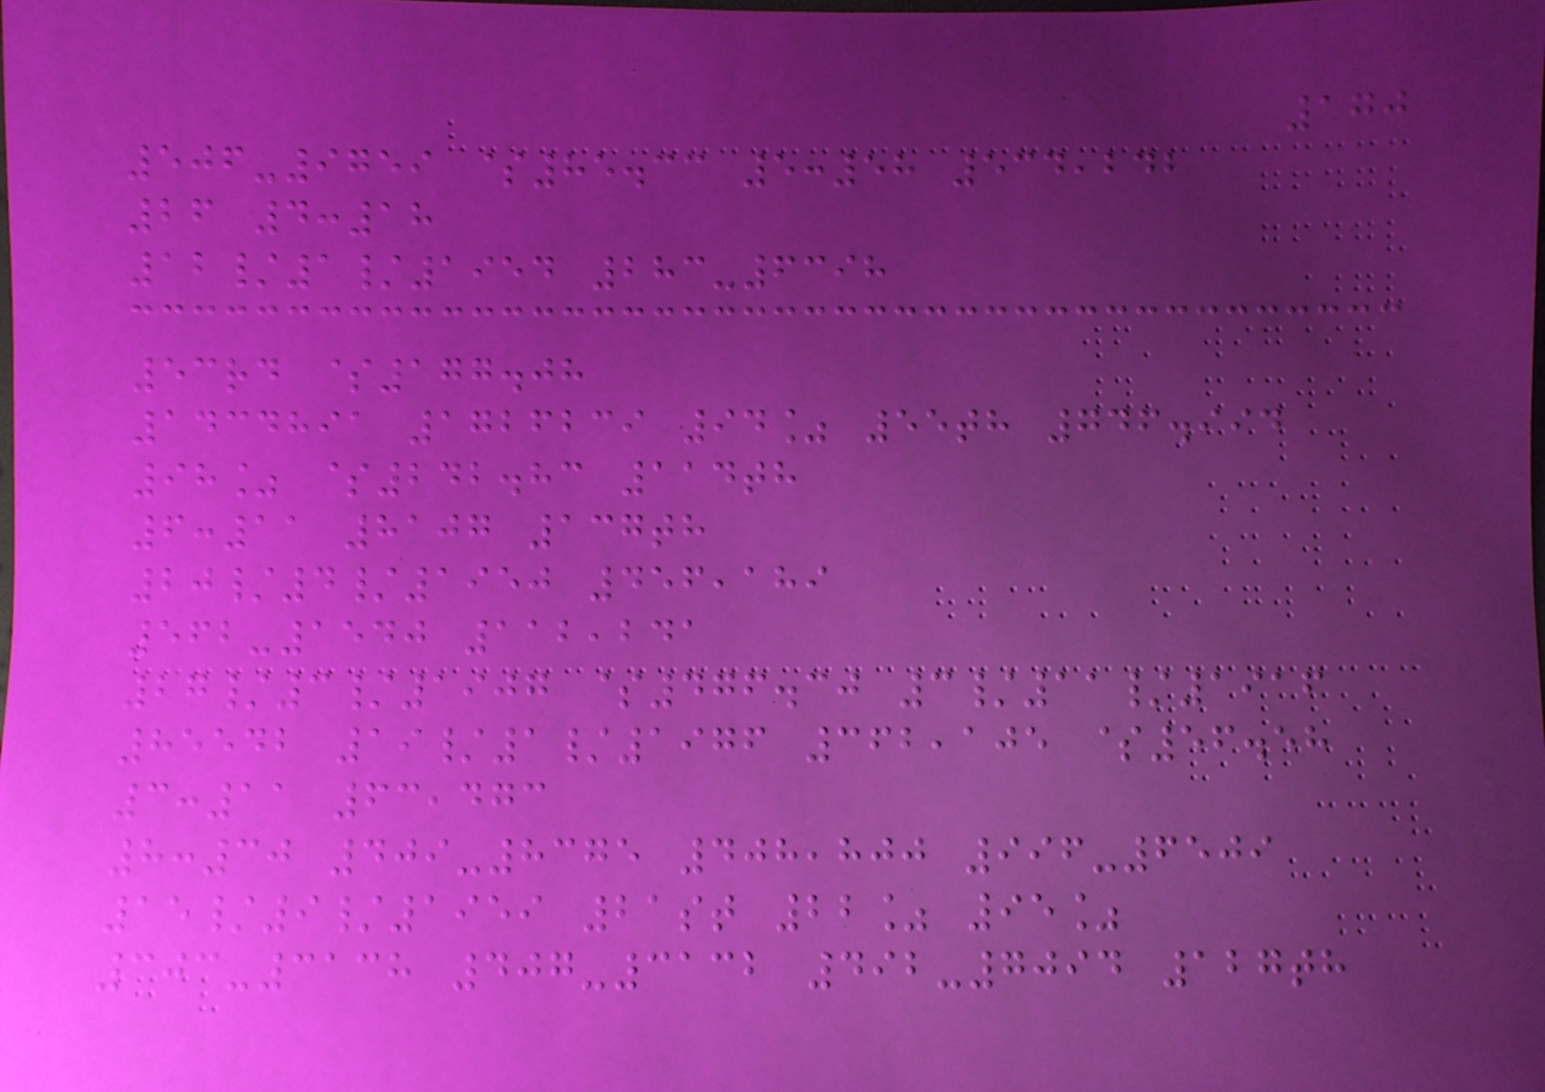170
506-9759 $85.33 5:58 534,242
26 4:18
12/1/1954 283-6398
53rd $177.08
1434891 1726239 94% 55th 746.994
98% $242.83 114th
6:11 8107 137th
20/4/1950 456,189
562-1540 112,241
27/3/1907 $476.30 3/11/1916
85542 19/1/1976 362,105 $56.58
3:11 63,473
8:30 409-8375 408,800 996-6509
15/9/1959 21st 22% 95%
303-3138 407-3132 492-7094 127th
